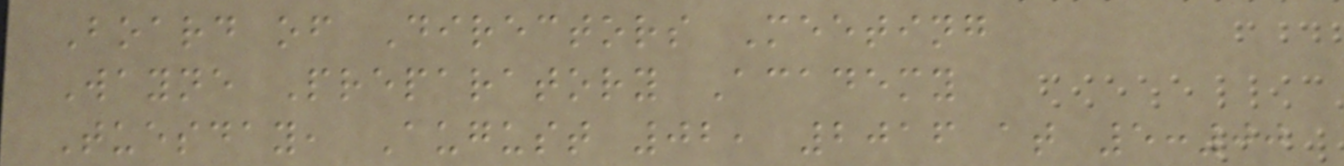Board of Directors Meeting
Wayne Preparatory Academy
Tuesday, August 02, 2016 at 5:00
